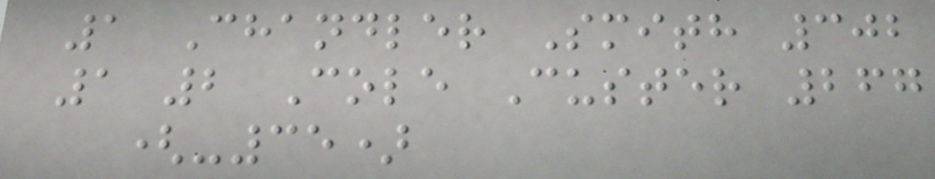1 Chandler Smith 302
1 2 Cole Custer 267
(-35)
